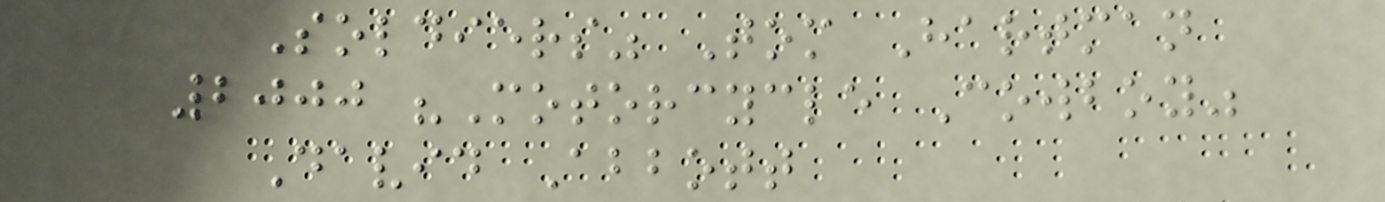Soldiers" Tom Hartman
2000 "Motorcycle Cowboy"
David Abbott
